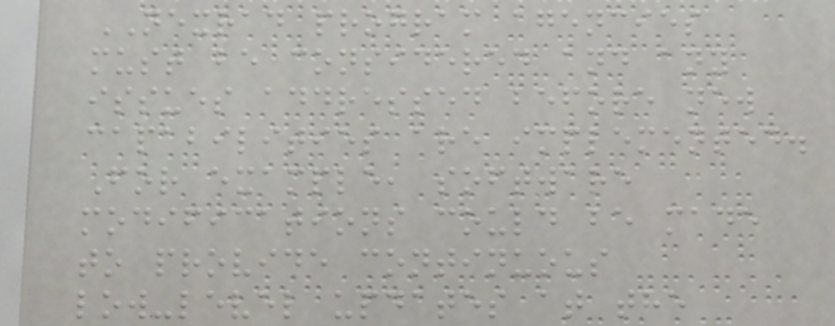NEXRAD program agencies
must be considered and any
issues addressed before new
capabilities are implemented.
For example, software
modifications could be made
to provide continuous
low-level updates at the
